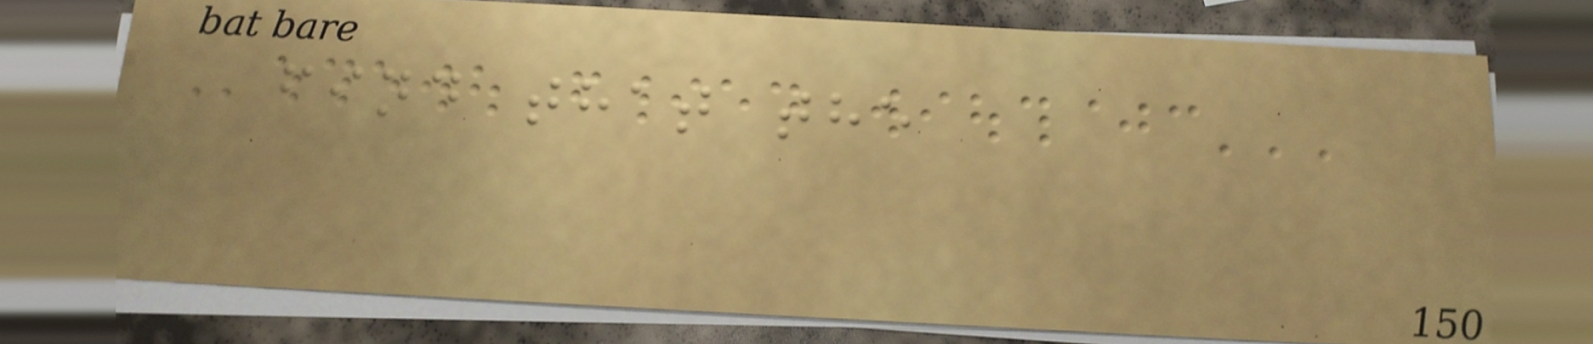find that the
